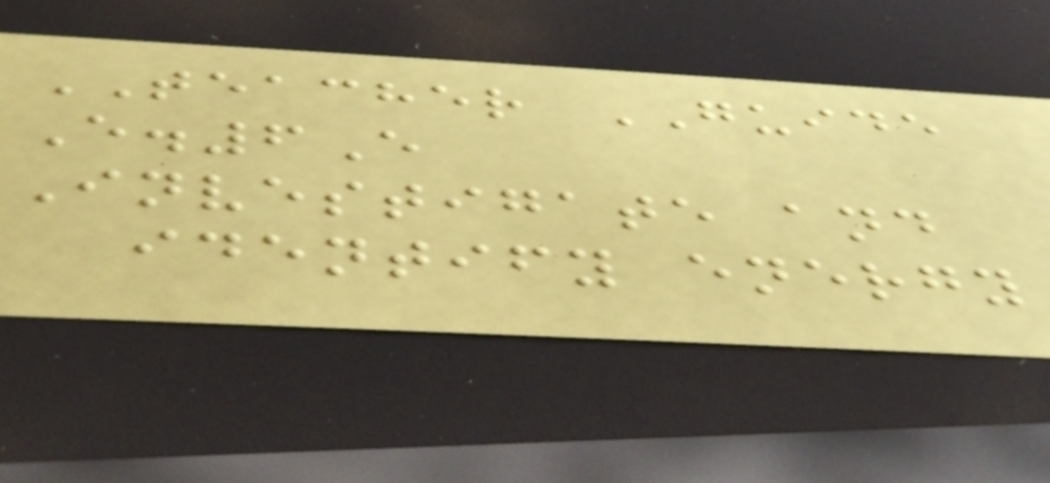TEACHER GUIDE
E.6E
Investigate and
identify energy
